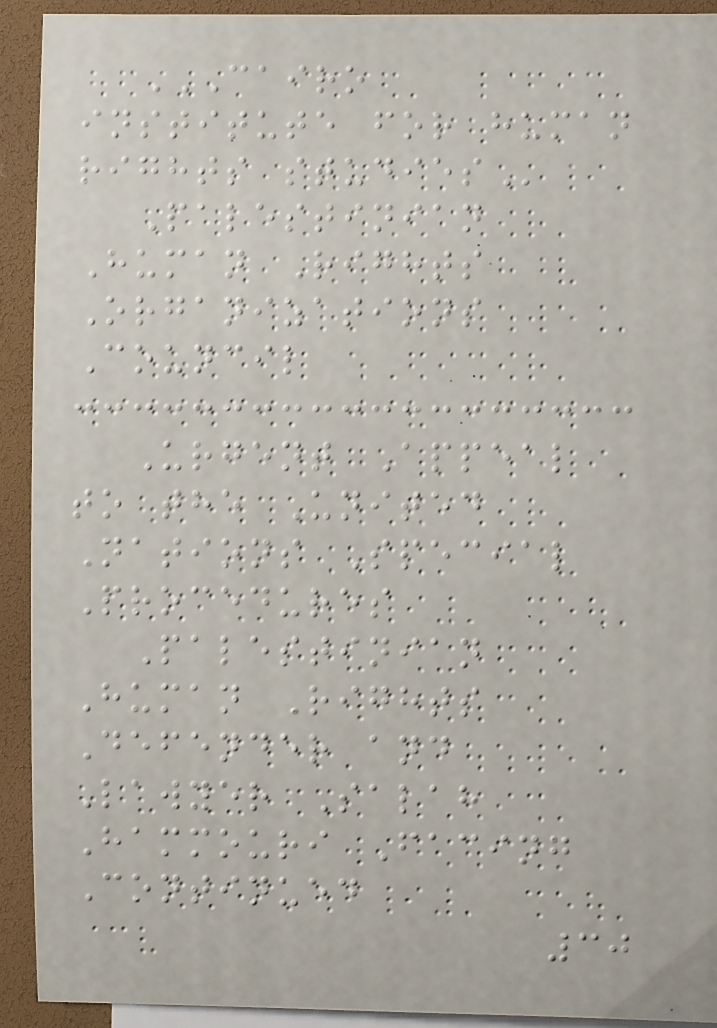CAIRO
INSTITUTE FOR HUMAN
RIGHTS STUDIES
Palestinian
Human Rights
Organizations
Council
Urgent Appeal
to the United
Nations Special
Procedures
Palestinian
Human Rights
Defender and
Lawyer Salah
Hammouri Facing
Continued
30
